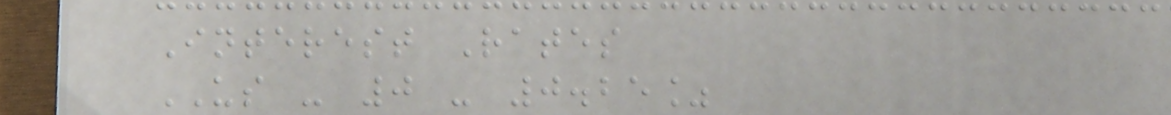Interest Rates
US - 0 - 0.25%
